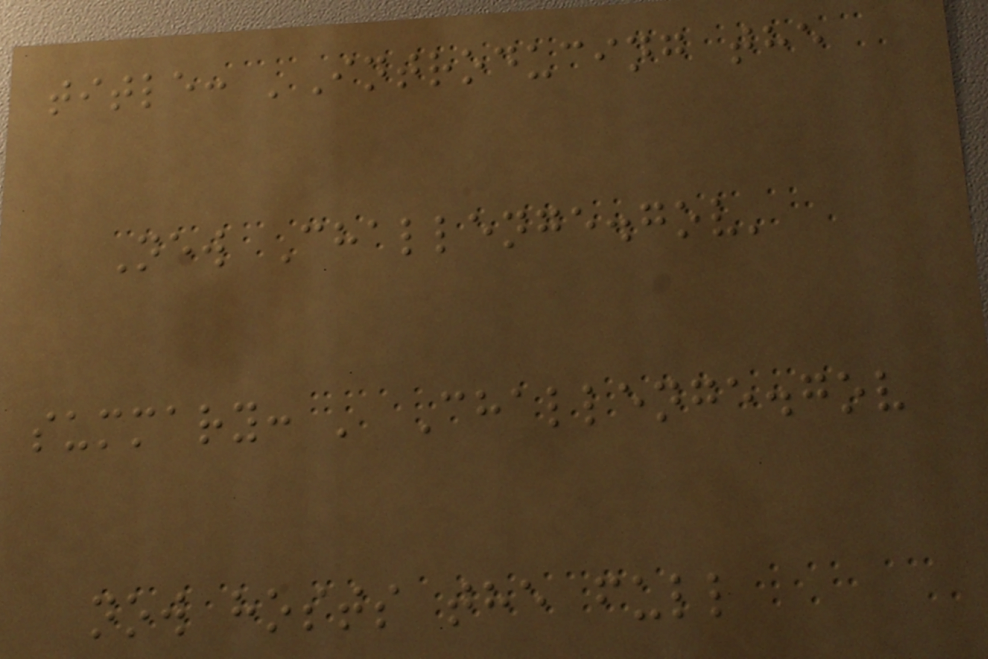title: 'Introducing the
New Challenge.gov'
summary: ' Challenge.gov
now hosts the full
